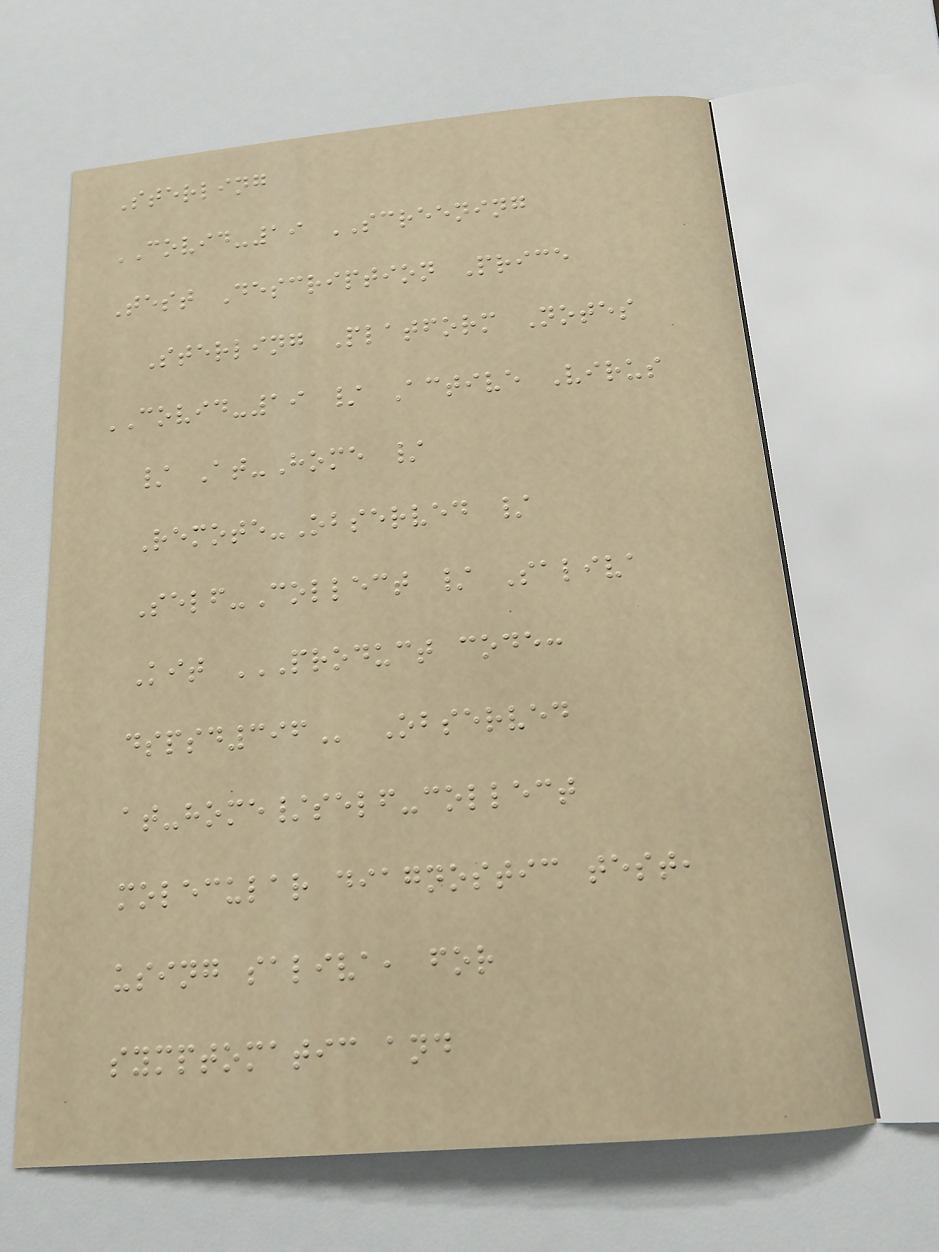Sterling
COVID-19 SCREENING
Test Description Price
Sterling Platform Notes
COVID-19 / Active Virus
/ At-Home /
Remote-Observed /
Self-Collect / Saliva
Kit PRODUCT CODE:
DSPSD396 Observed
at-home/self-collect
molecular diagnostic test,
using saliva, for
symptomatic and
